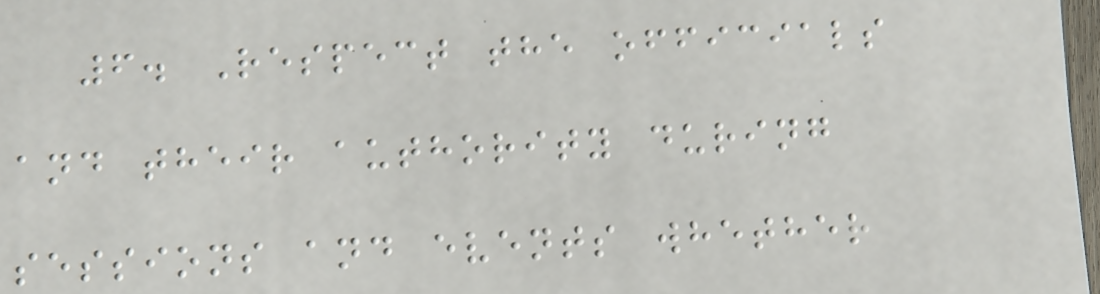6. Respect the officials
and their authority during
sessions and events whether
